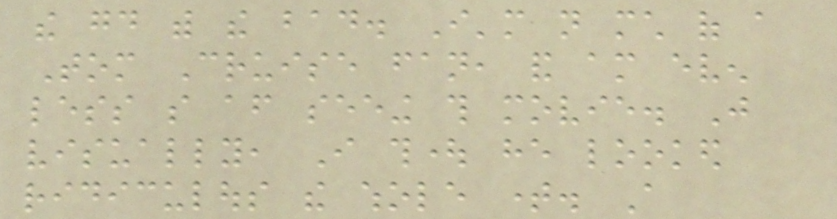the good with the bad. I'm not much of a
Tom Cruise fan, and am even
less so after seeing this movie. Just
visually, I thought he looked
ridiculous the whole time. A
